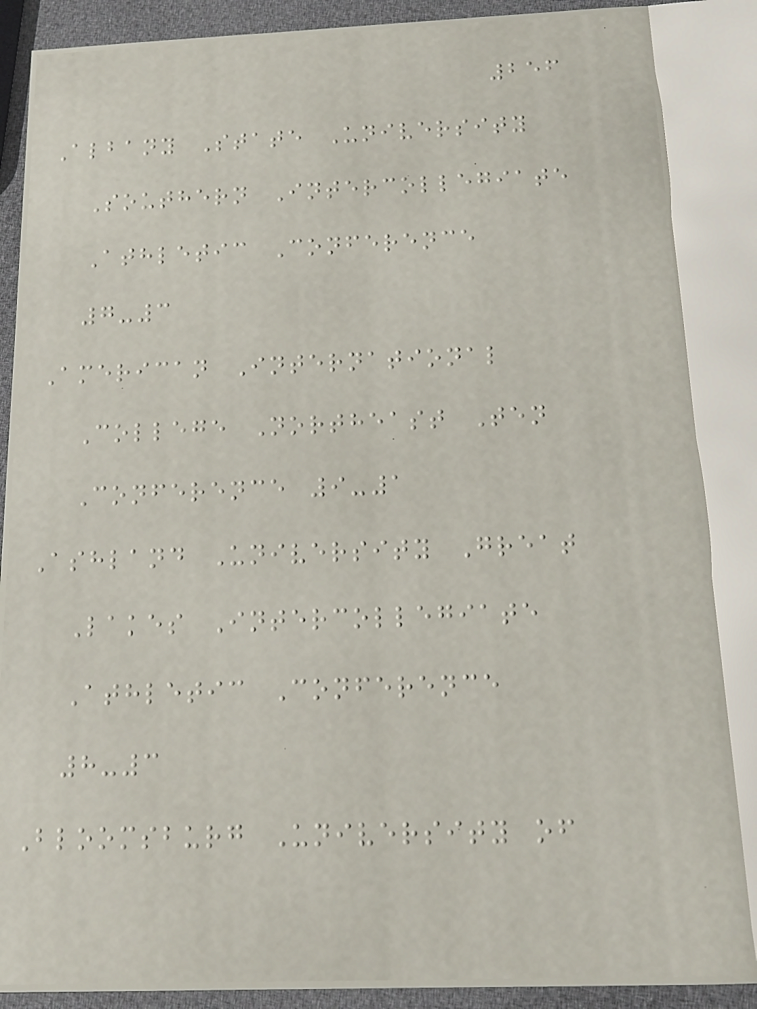256
Albany State University
Southern Intercollegiate
Athletic Conference
7-3
American International
College Northeast Ten
Conference 9-1
Ashland University Great
Lakes Intercollegiate
Athletic Conference
8-3
Bloomsburg University of
